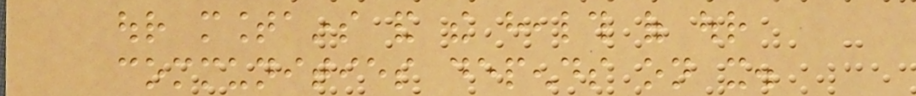our mountains and the health of our
communities depends on it.
